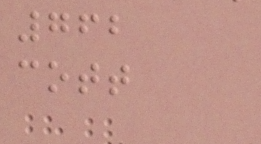762
cott
